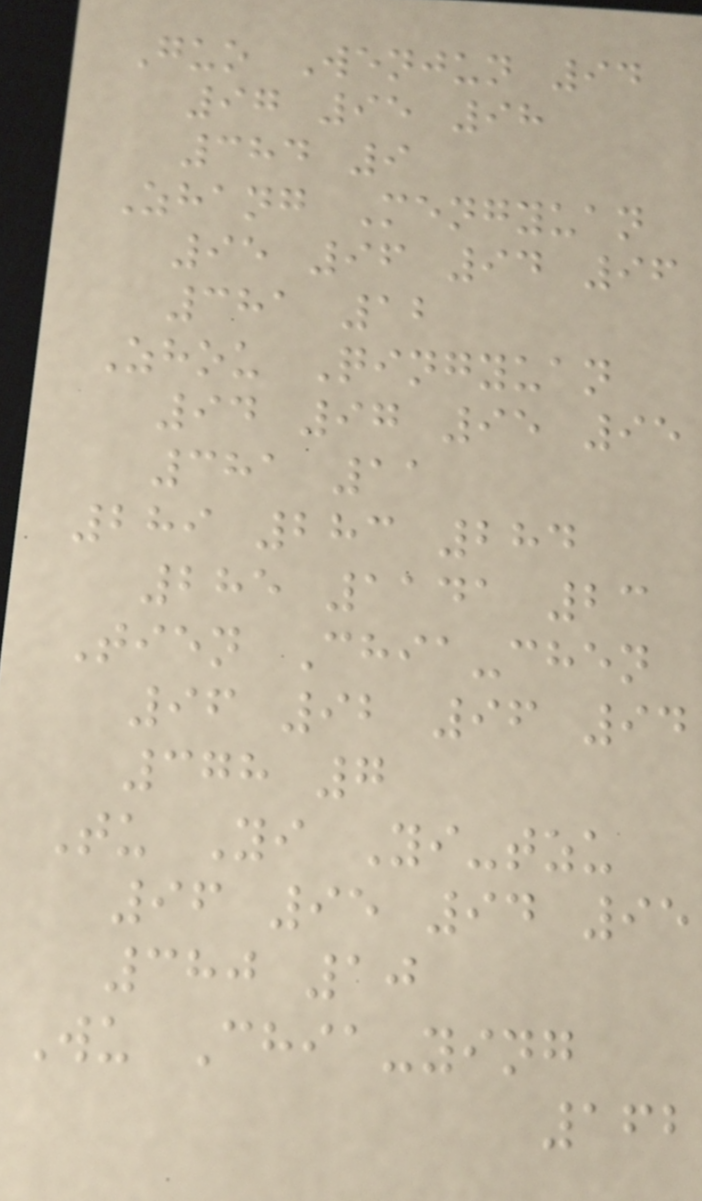Guo Wenjun 94
97 95 98
384 9
Zhang Mengyuan
95 96 94 96
381 12
Zhou Qingyuan
94 97 95 95
381 11
289 283 284
285 1141 23
Tien Chia-chen
96 92 96 94
378 7
Tu Yi Yi-tzu
96 95 94 95
380 10
Wu Chia-ying
162
